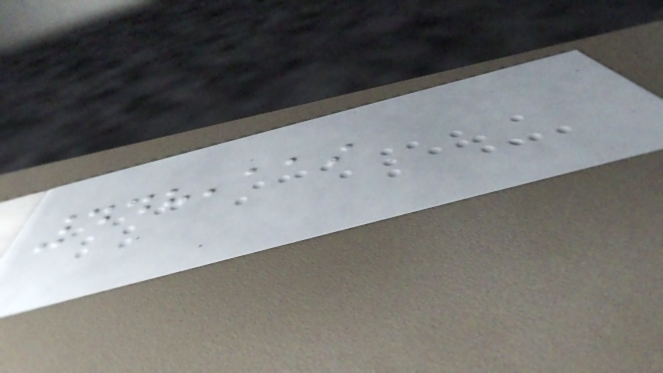448,119
